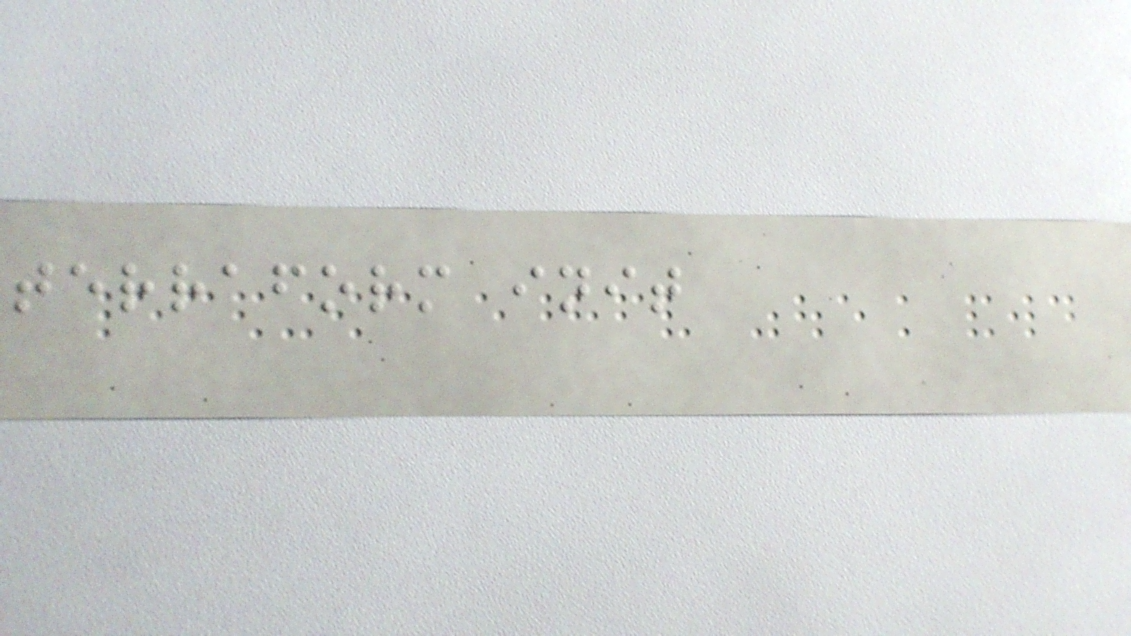terraform init
